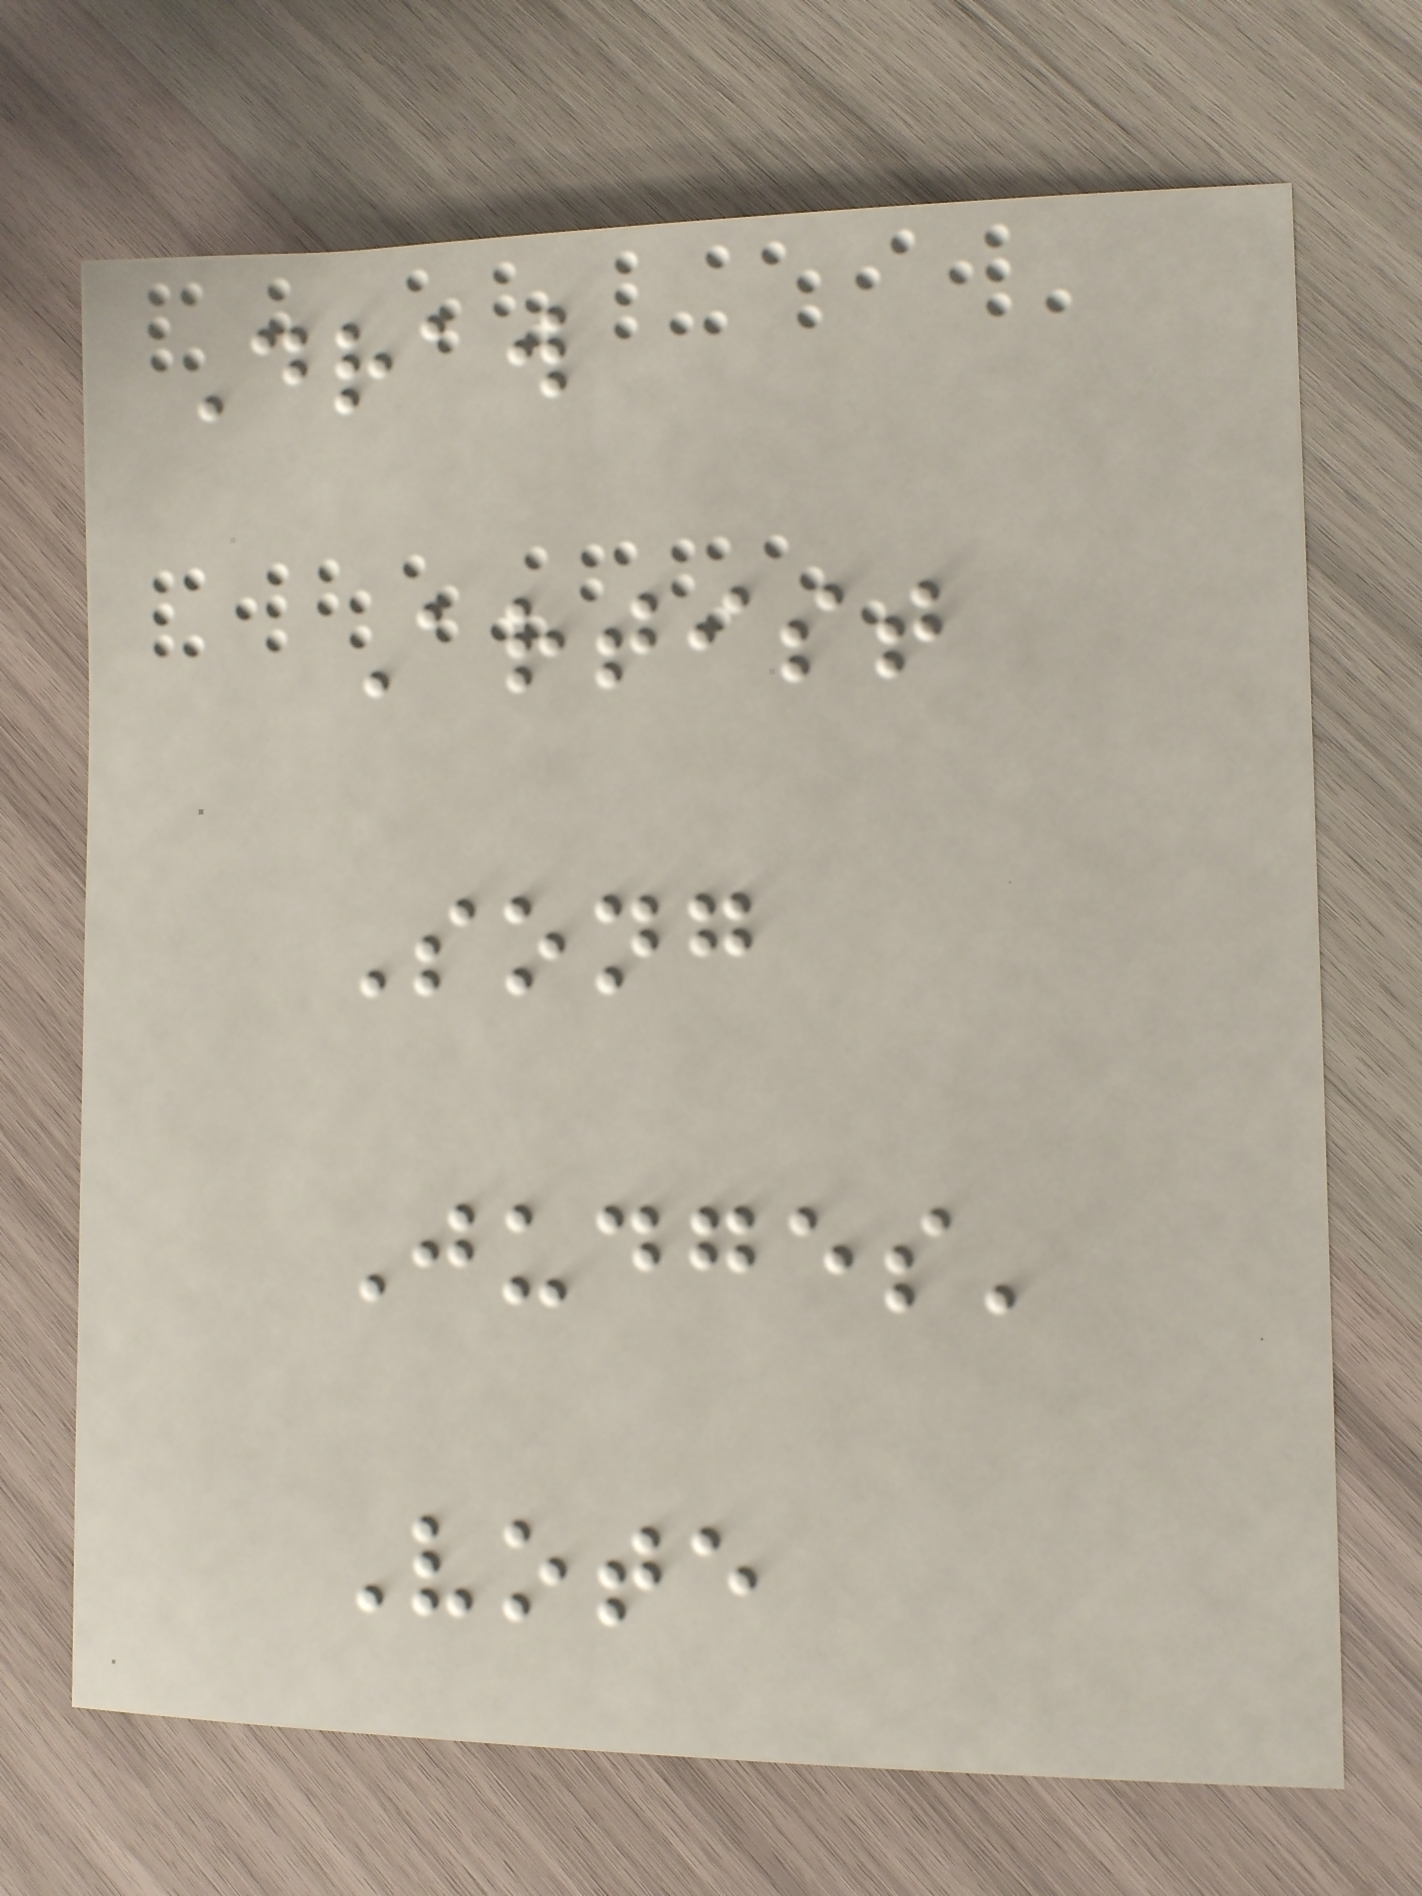Draw
Artist
Song
Judges'
Vote
